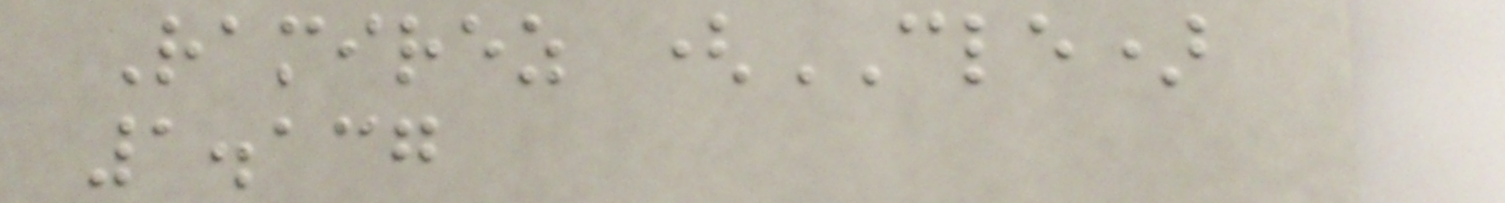Ramirez (CLE)
1.137
